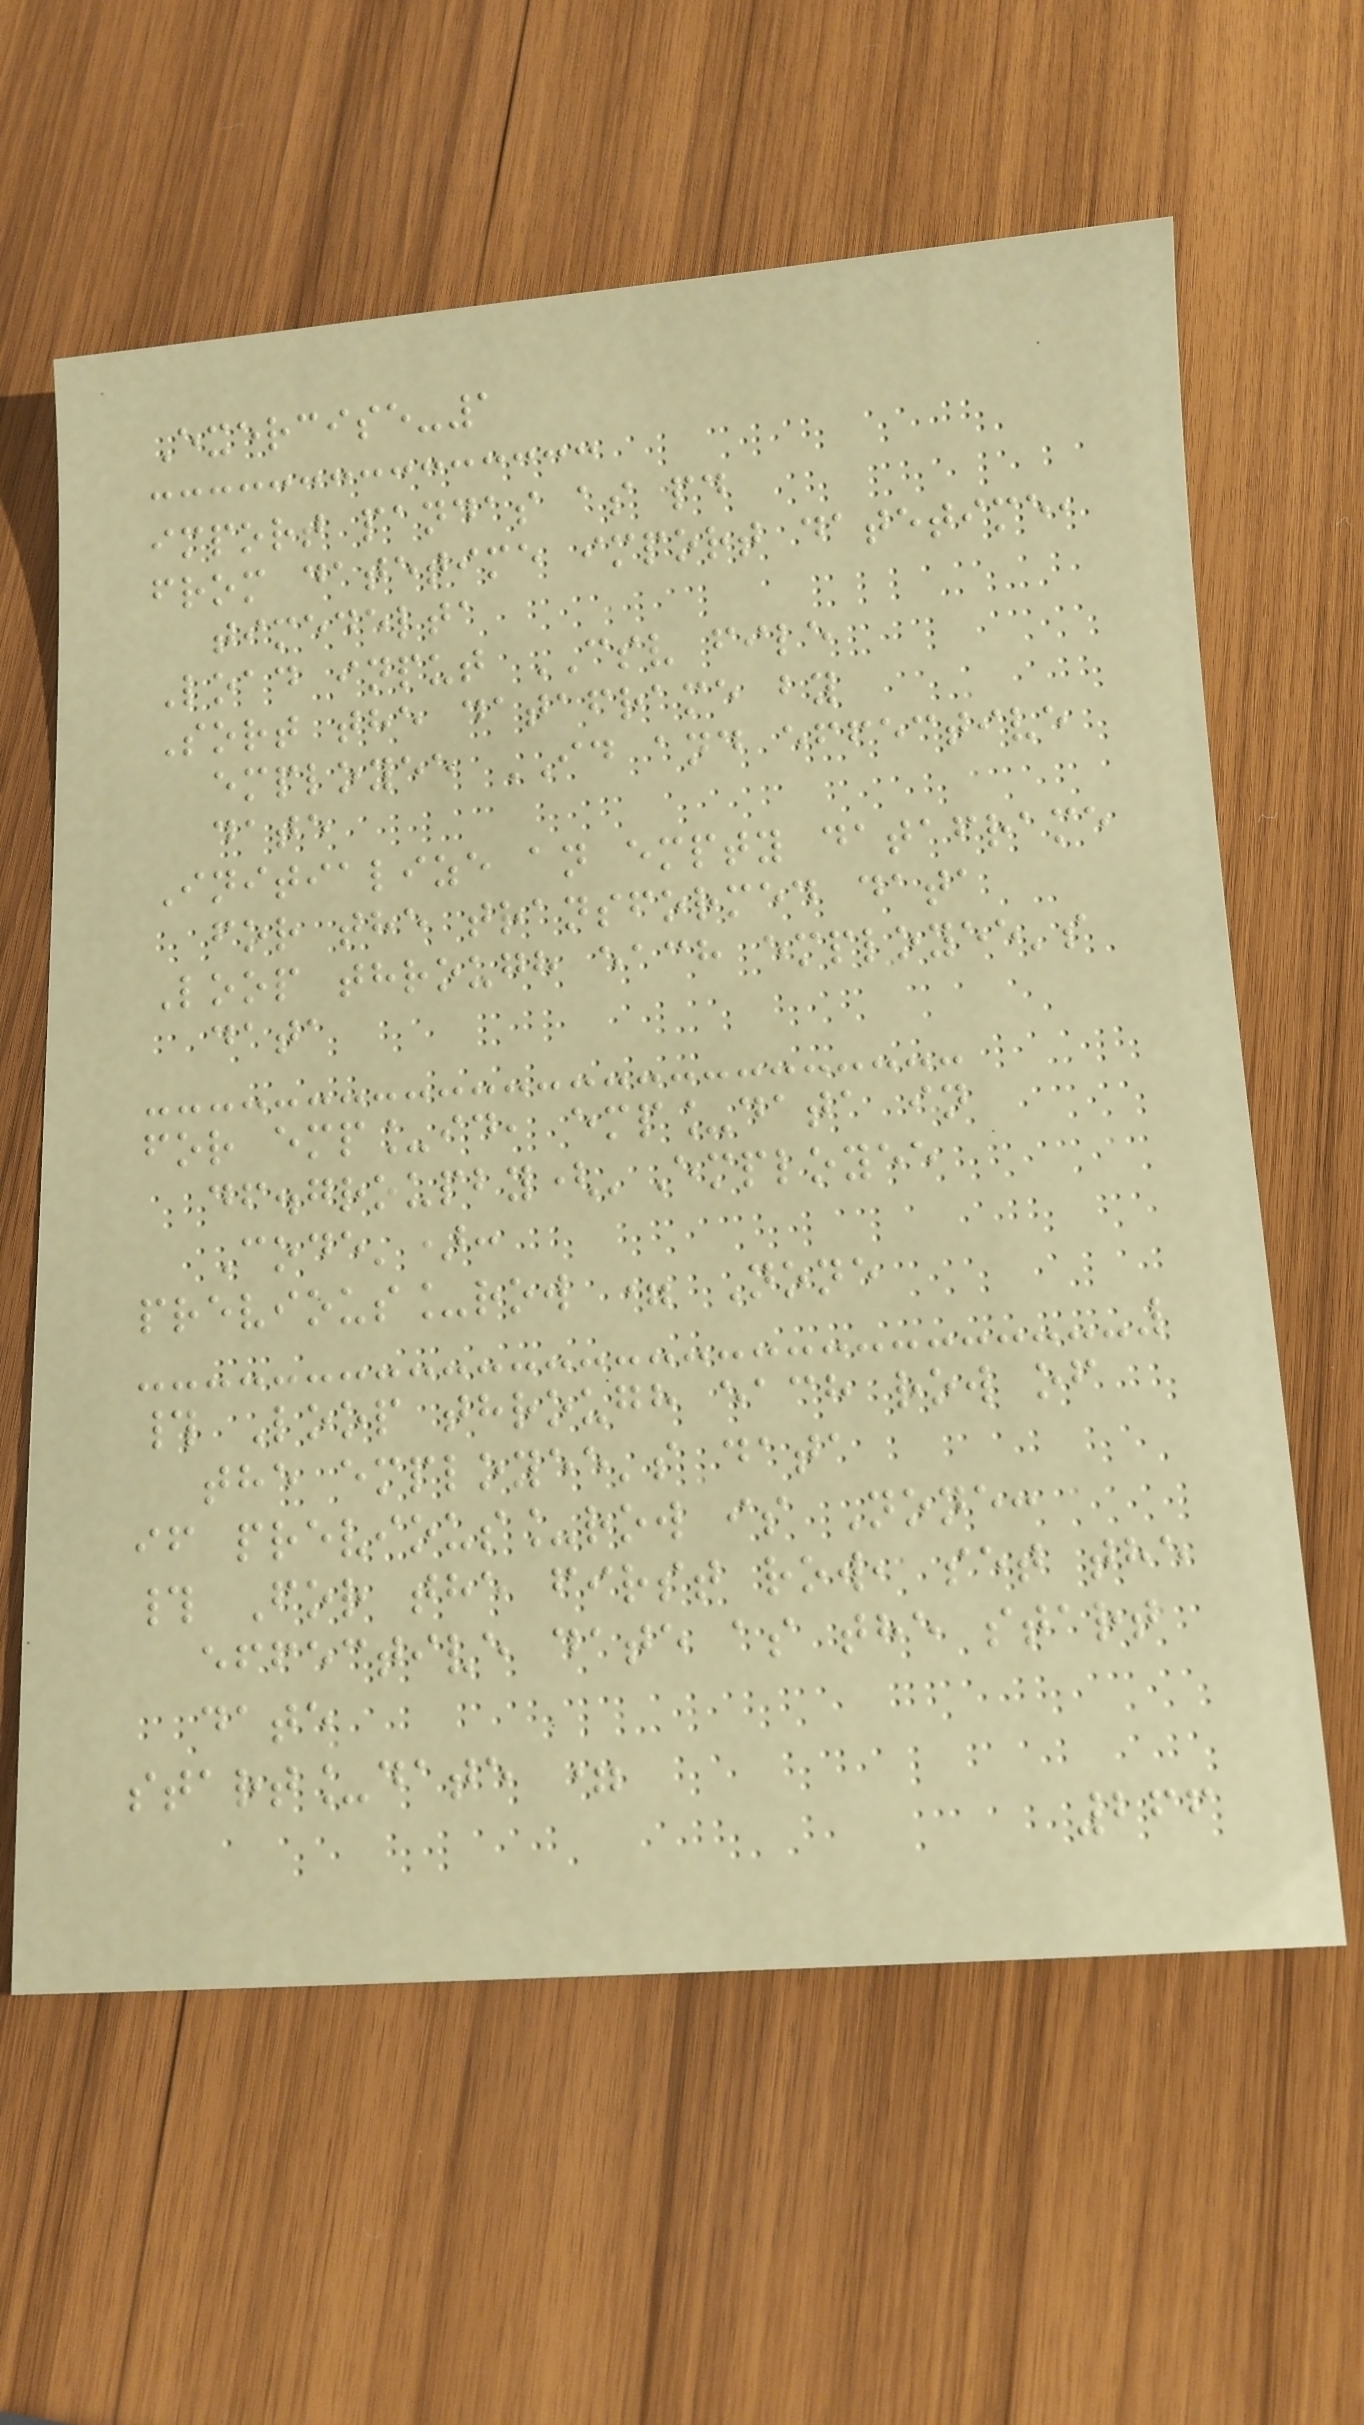Exercise-1
import pandas as pd
from datetime import datetime,
timedelta
Load input CSV file
Sort the dataframe by
employee ID and effective
date
Initialize an empty dataframe
for the transformed data
Loop through each employee's
data
for emp_id, emp_data in
df.groupby('Employee
Code'):
previous_row = None
# Loop through each row of
the employee's data
if previous_row is None:
# For the first row, set the
effective date as the start
date
start_date =
266
